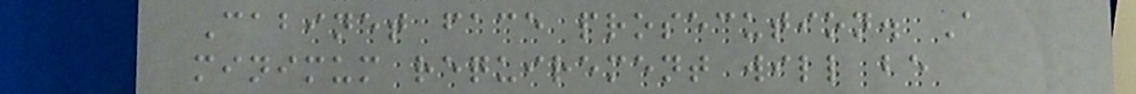Cabinet face prosecution. A
minimum requirement will be
